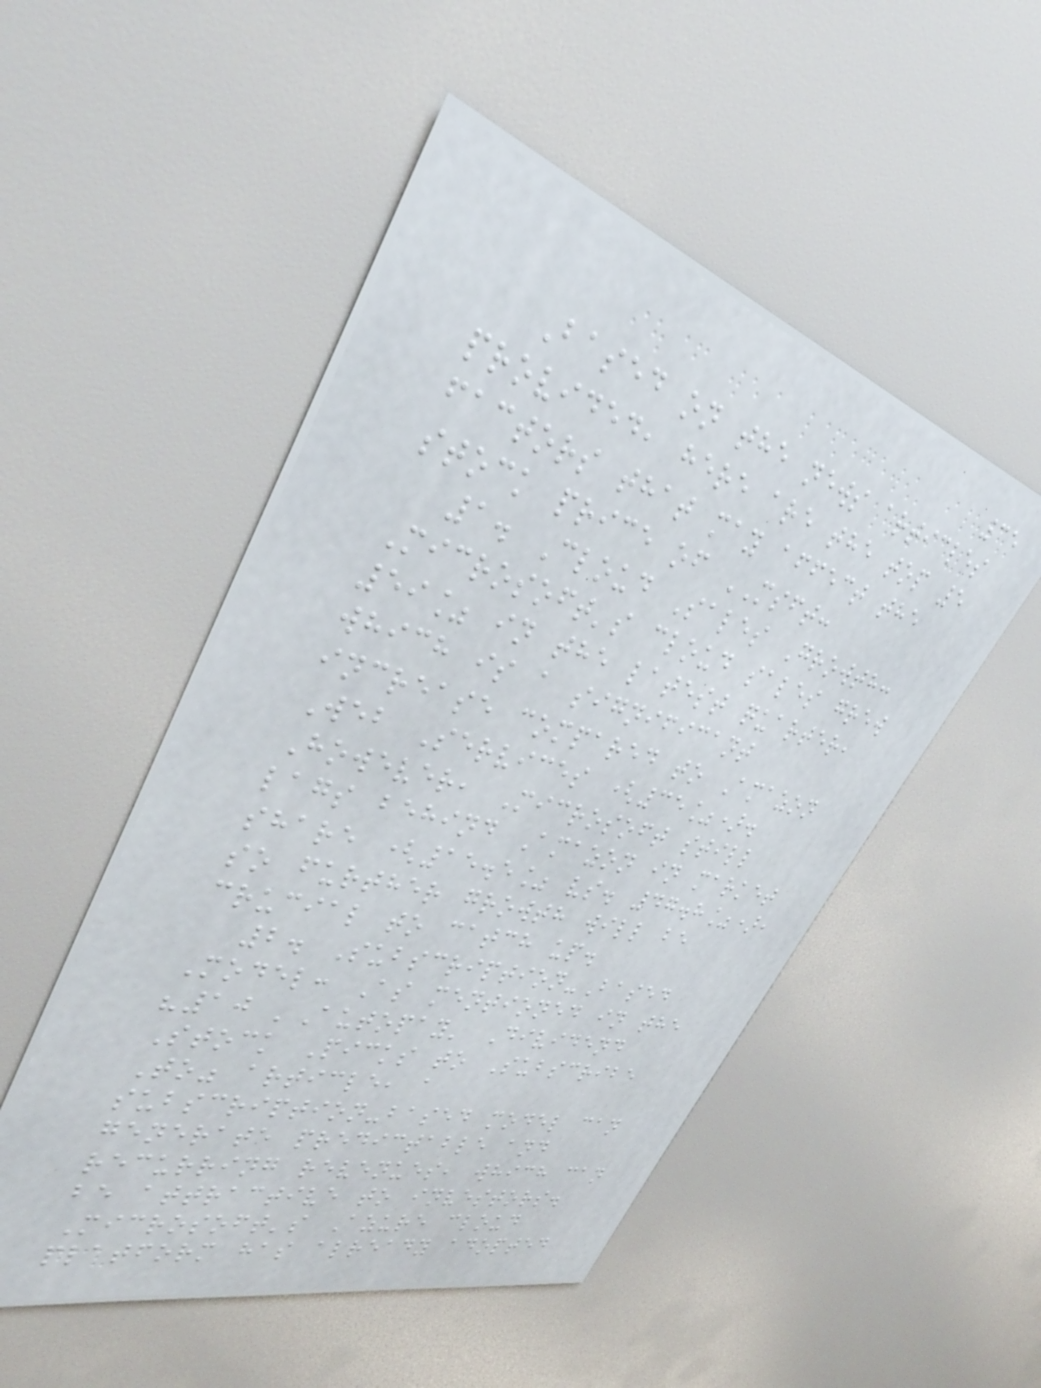35
Based on the news articles
provided, here are the top 5
factors that may affect the
stock price of MSFT:
1. Cloud Sales Growth:
Microsoft's cloud sales grew
59% in the latest quarter,
which is a significant
increase compared to Amazon
Web Services (35%).
However, Microsoft still
lags behind Amazon in market
share (15.5% vs. 47.8%),
so further growth will be
crucial to catch up.
2. Subscription-Based
Model: As mentioned in the
"10 'Autopay' Dividend
Stock Picks to Subscribe
To" article, a
subscription-based model can
generate predictable and
recurring revenues, which can
be attractive to investors.
Microsoft's Azure cloud
platform has already adopted
